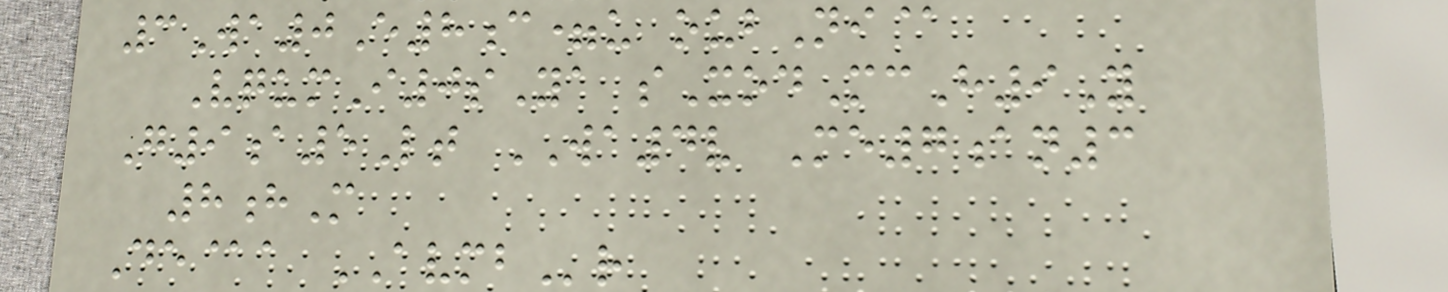3Wa0E8c=u oubNi@
VqumI0sYa sXodMcH9Y
G9a5Lt WA4v Me7an3
8hM
De@a AVMBr
